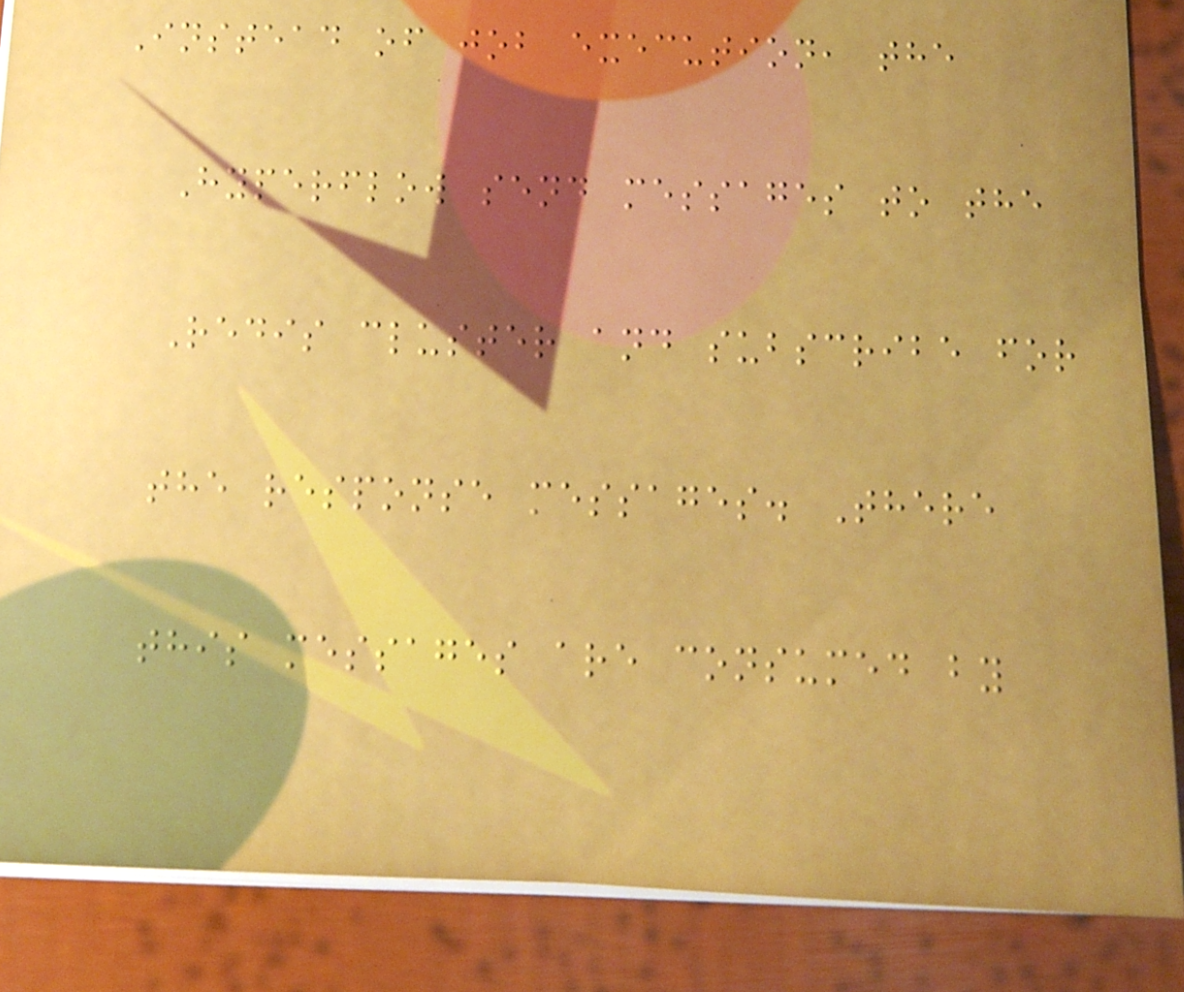Instead of job execution, the
Hyperflow send messages to the
Redis cluster and subscribe for
the response messages. There
this messages are consumed by
